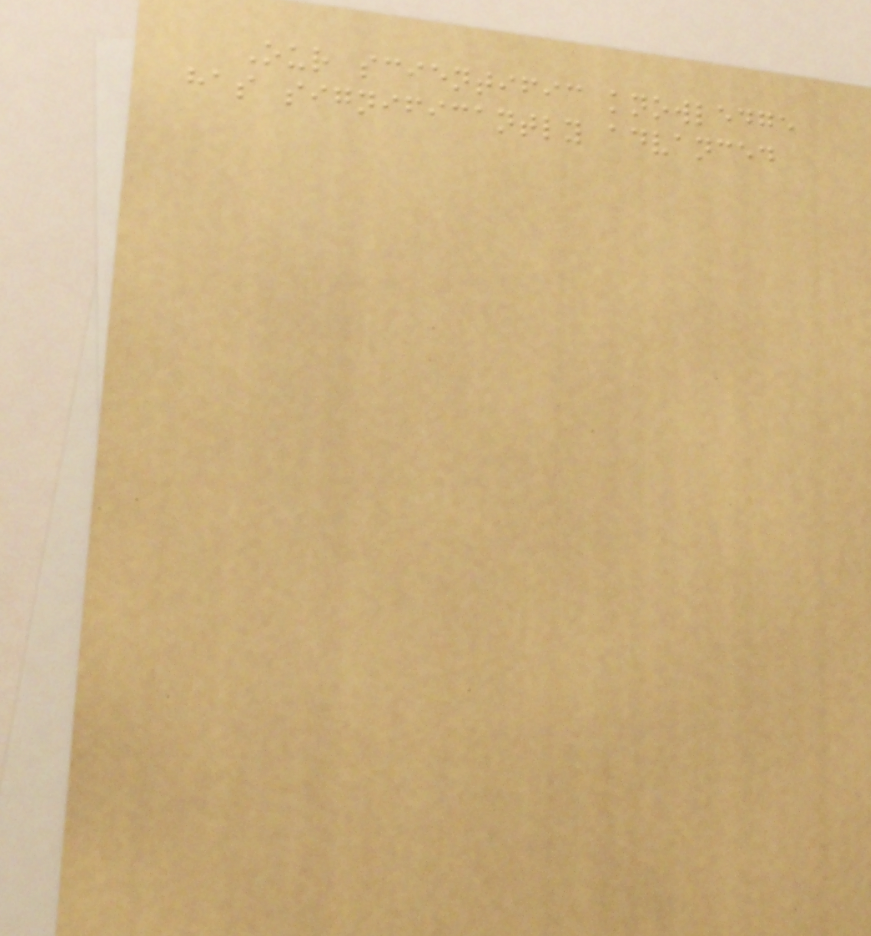Our scientific knowledge
has significantly advanced
